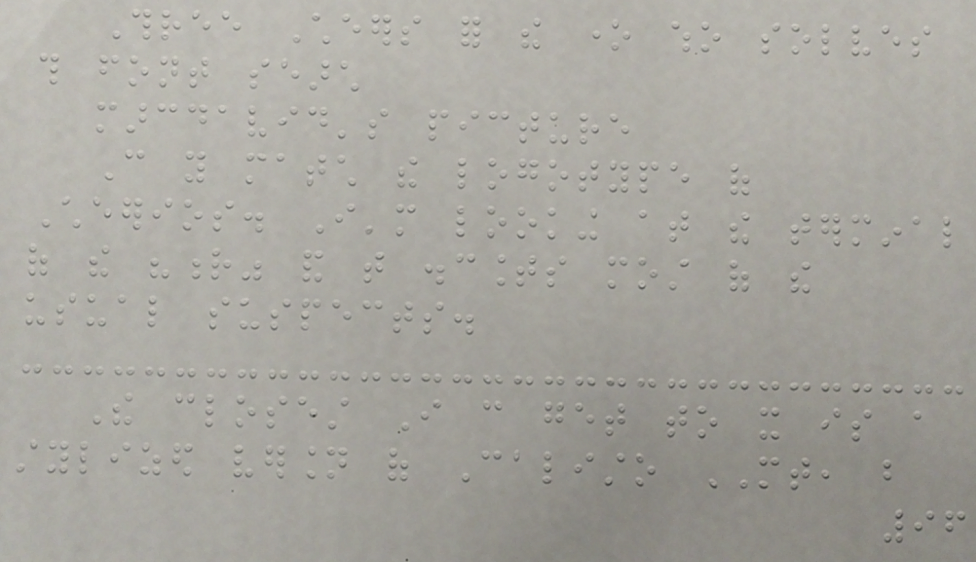Three Cheers for the one who solves
this font search
marcdavid's picture
Can you match the logotype of
Cheerios. I'm looking at the terminal
of the "r" and that discounts most of the
usual suspects.
The closest I can get to it is a
stylized version of Calisto MT, but
96
